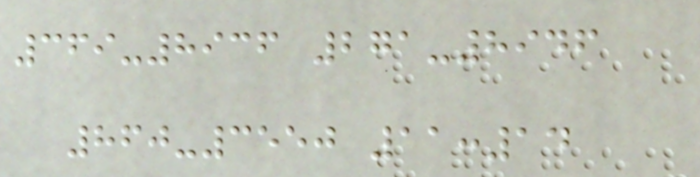369-8936 271-8946
860-3550 11:14
